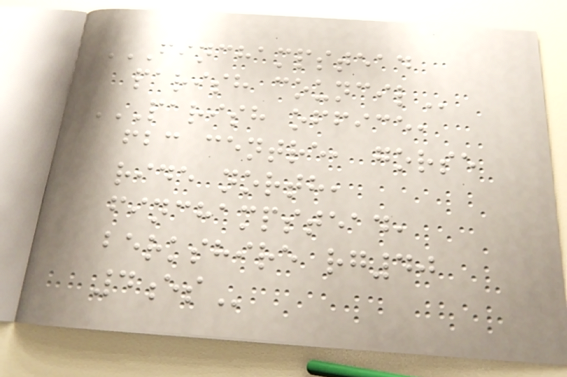FINCHAMPSTEAD
PARISH COUNCIL
PARISH OFFICE,
FBC CENTRE, GORSE
RIDE NORTH,
FINCHAMPSTEAD,
BERKSHIRE RG40
4ES
